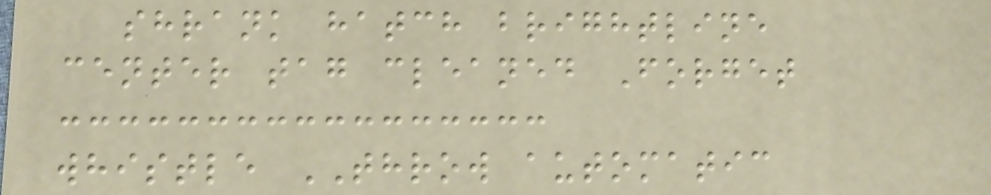shrank hatch brightline
center tag cleaned Forget
whistle THROW automatic
